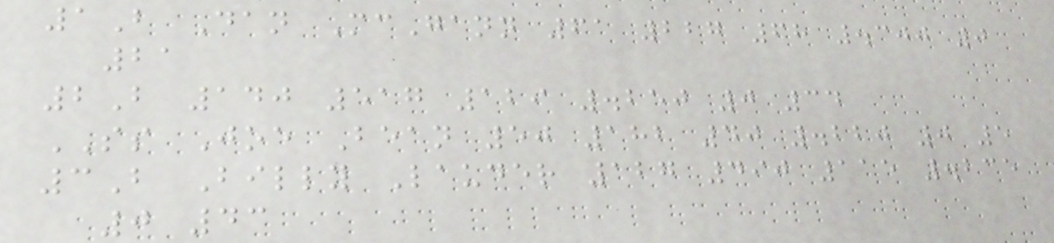1B Dan McGann 61 227 68 .300 0
21
2B 140 517 129 .250 0 34
SS Joe Bean 50 182 40 .220 0 5
3B Billy Lauder 127 490 115 .235
0 43
